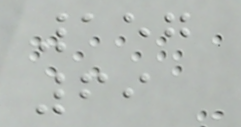157
69
